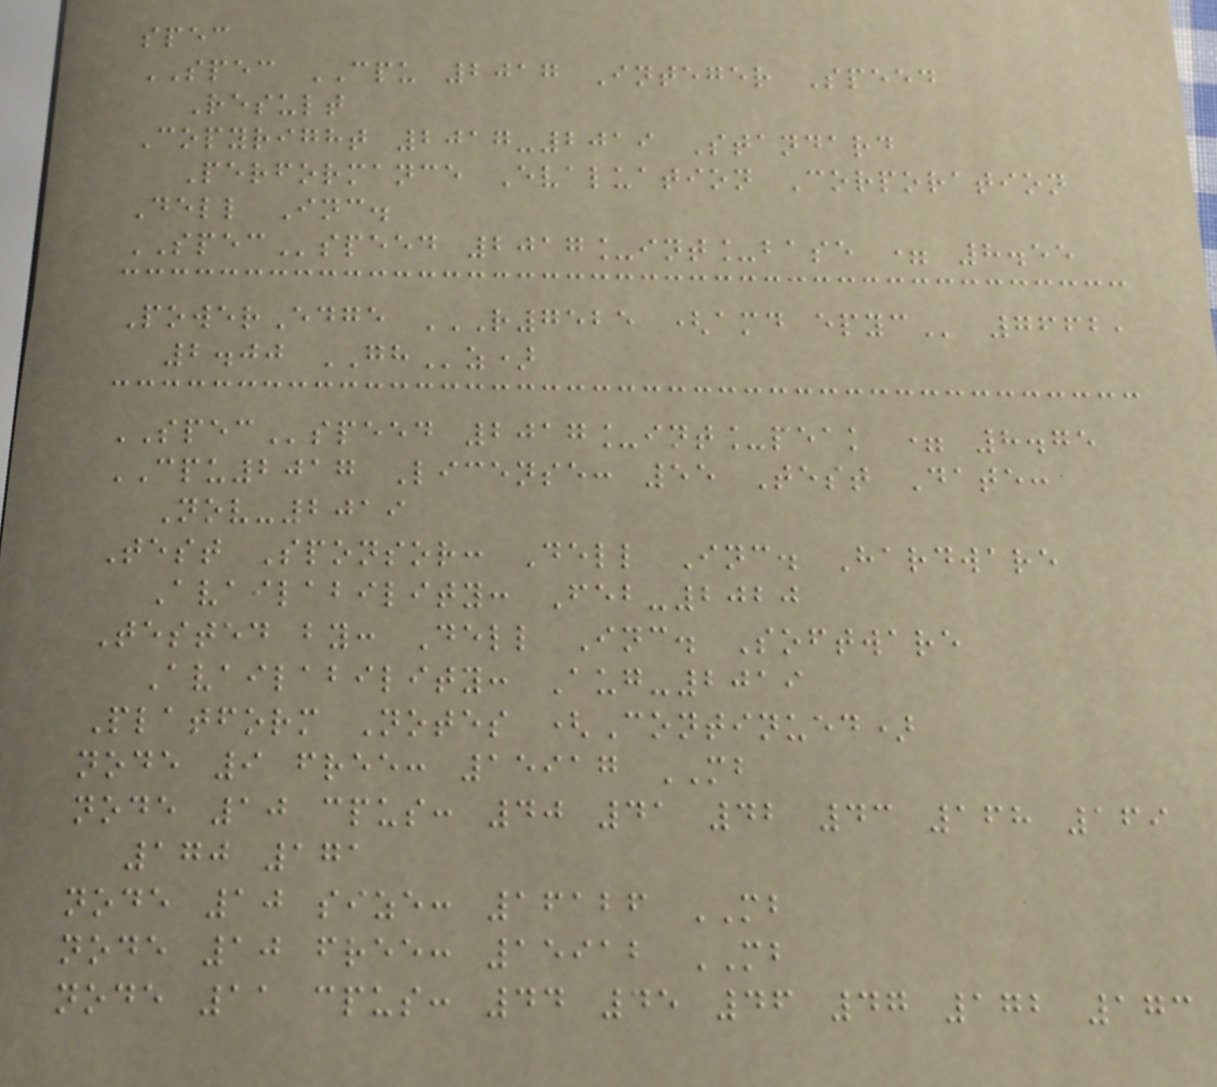spec
SPEC CPU 2017 Integer Speed
Result
Copyright 2017-2019 Standard
Performance Evaluation Corporation
Dell Inc.
SPECspeed 2017_int_base = 8.55
PowerEdge R7525 (AMD EPYC 7662,
2.00 GHz)
SPECspeed 2017_int_peak = 8.75
CPU2017 License: 55 Test Date:
Nov-2019
Test Sponsor: Dell Inc. Hardware
Availability: Feb-2020
Tested by: Dell Inc. Software
Availability: Aug-2019
Platform Notes (Continued)
node 9 free: 15917 MB
node 10 cpus: 40 41 42 43 168 169
170 171
node 10 size: 16126 MB
node 10 free: 15912 MB
node 11 cpus: 44 45 46 47 172 173
